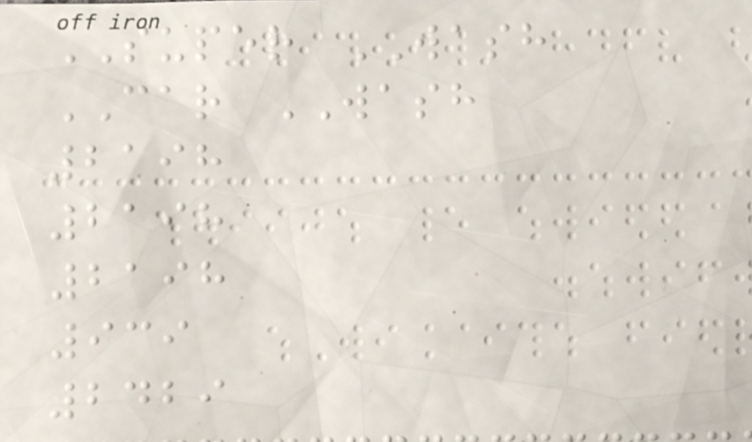SUPER WASH
CAR WASH
2198
2198
2198
939
2429
